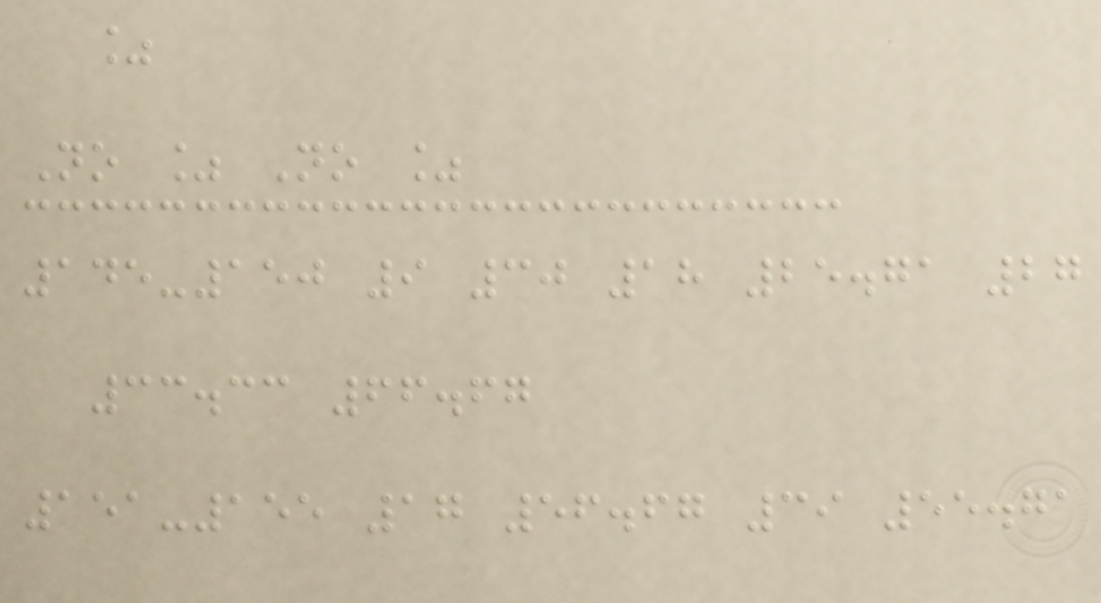%
No % No %
145-150 9 30 18 25.71 27
33.33 66.67
151-155 17 56.67 39 55.71
